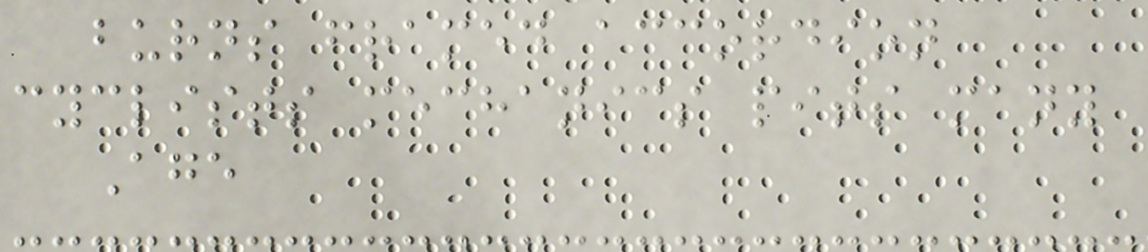burns framed accordion
cyclists mechanics pits many
Age
